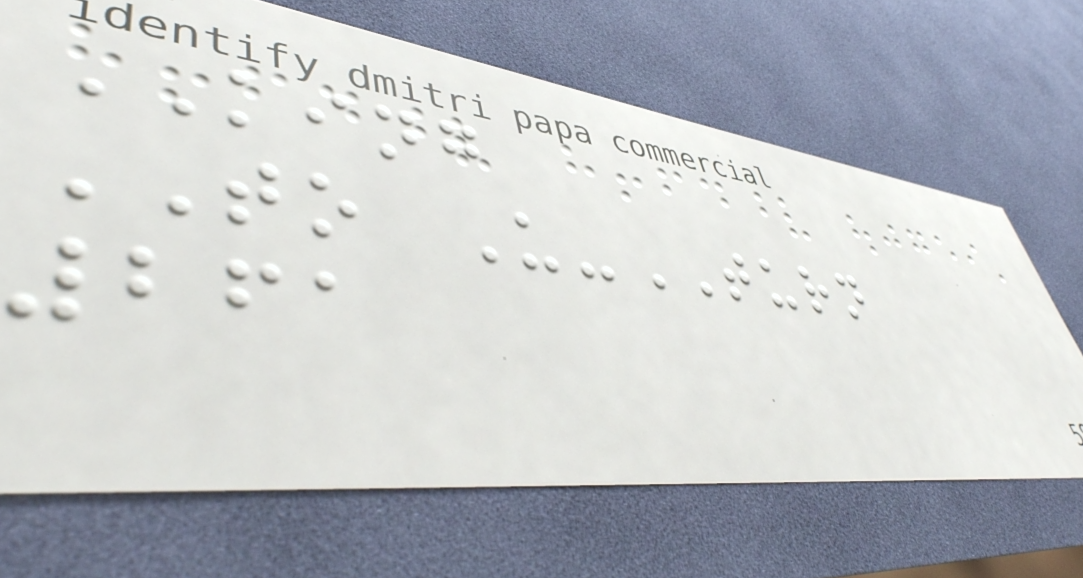KING
TO U-TURN
261
